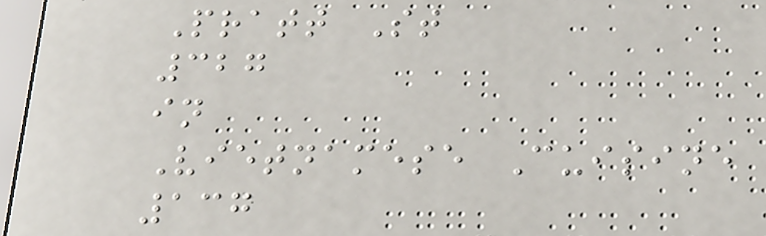Pratt St
327
in
Vietnamese Cuisine
137
